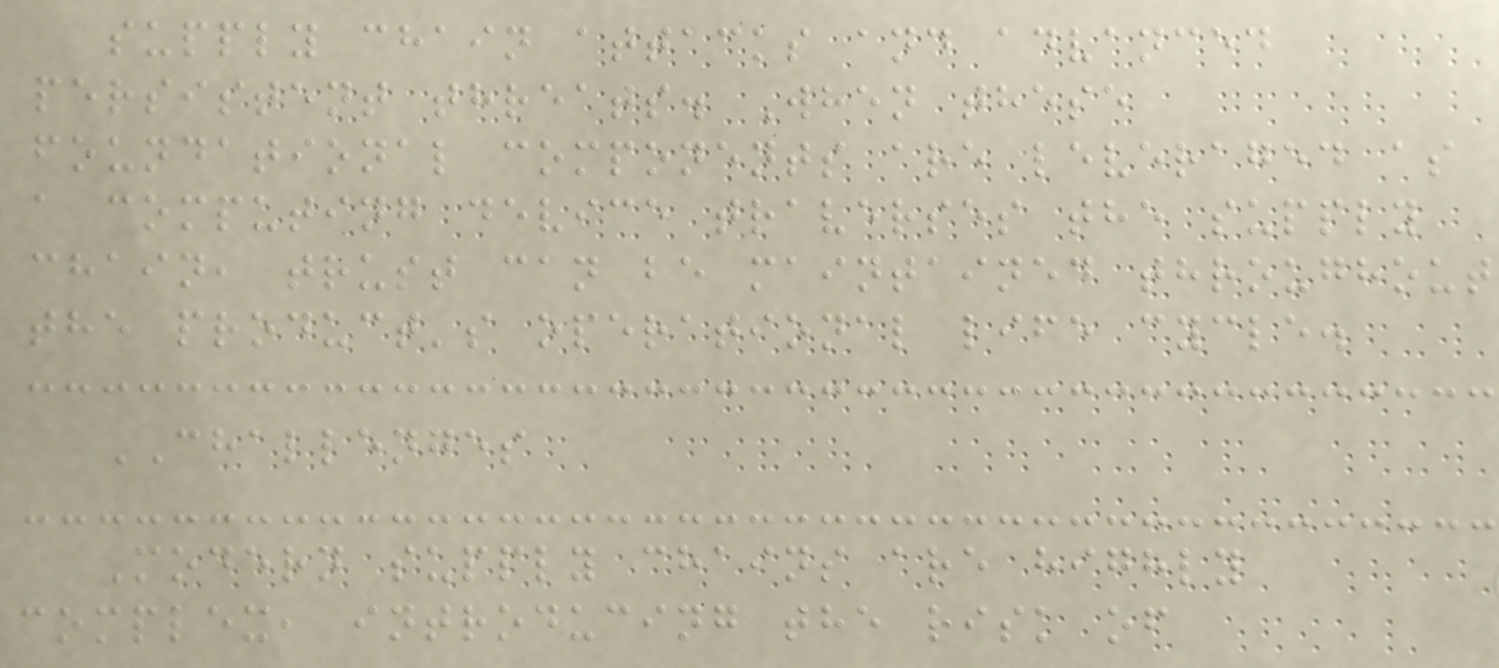supply chain attacks and advanced
persistent threats. When these
foundational components are leveraged as
a computing device traverses the supply
chain, trust can be maintained throughout
the product's operational life cycle.
CHALLENGES
Modern supply chains are highly
complex, introducing the risk of
